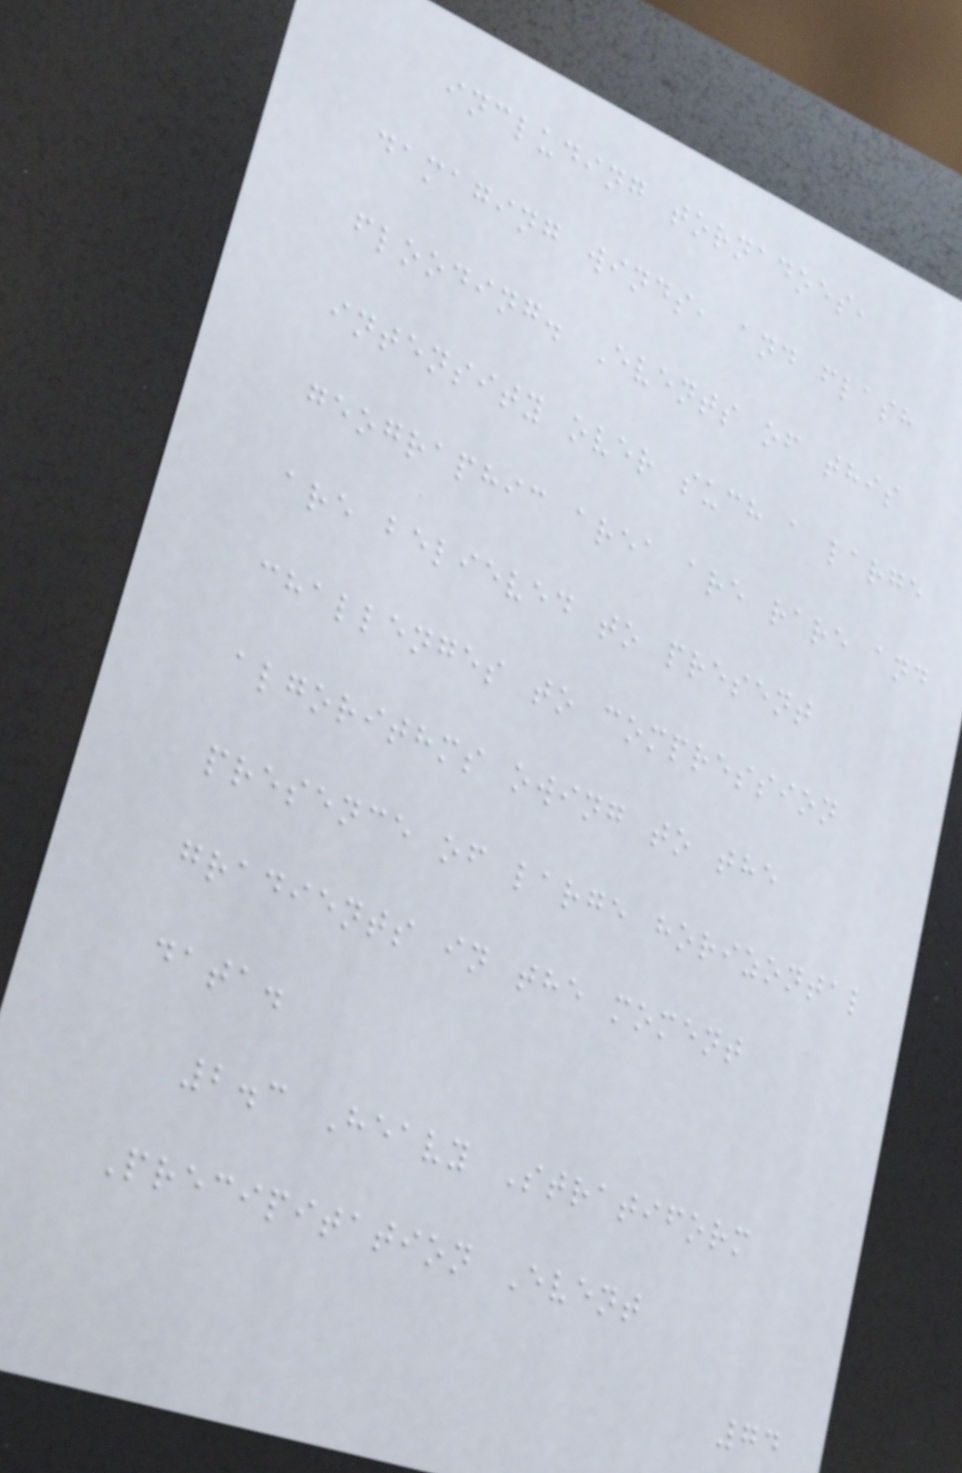including tornadoes,
damaging winds, and flash
flooding. Events of this
intensity over such a large
geographic area are rare and
are believed to present
challenges to compression
algorithms owing to the
presence of large horizontal
gradients in the moment
data.
2.3 Heavy Stratiform
Precipitation Event
74
